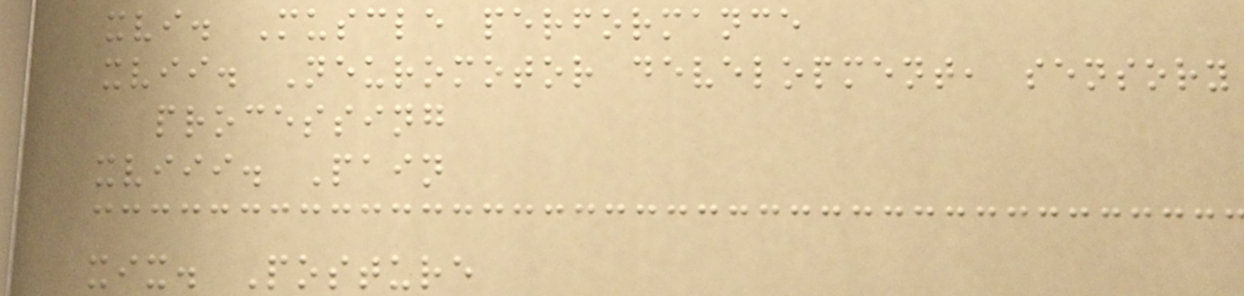xvi. Muscle performance
xvii. Neuromotor development, sensory
processing
xviii. Pain
xix. Posture
